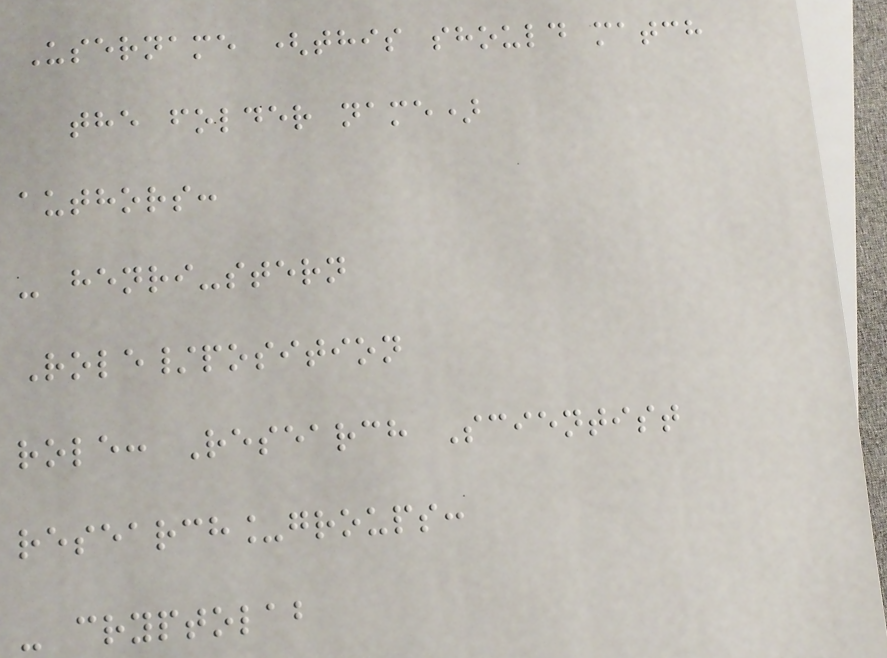Username (this should match
the folder name)
authors:
- henri-stern
Role/position
role: Research Scientist
research_groups:
- cryptolab
